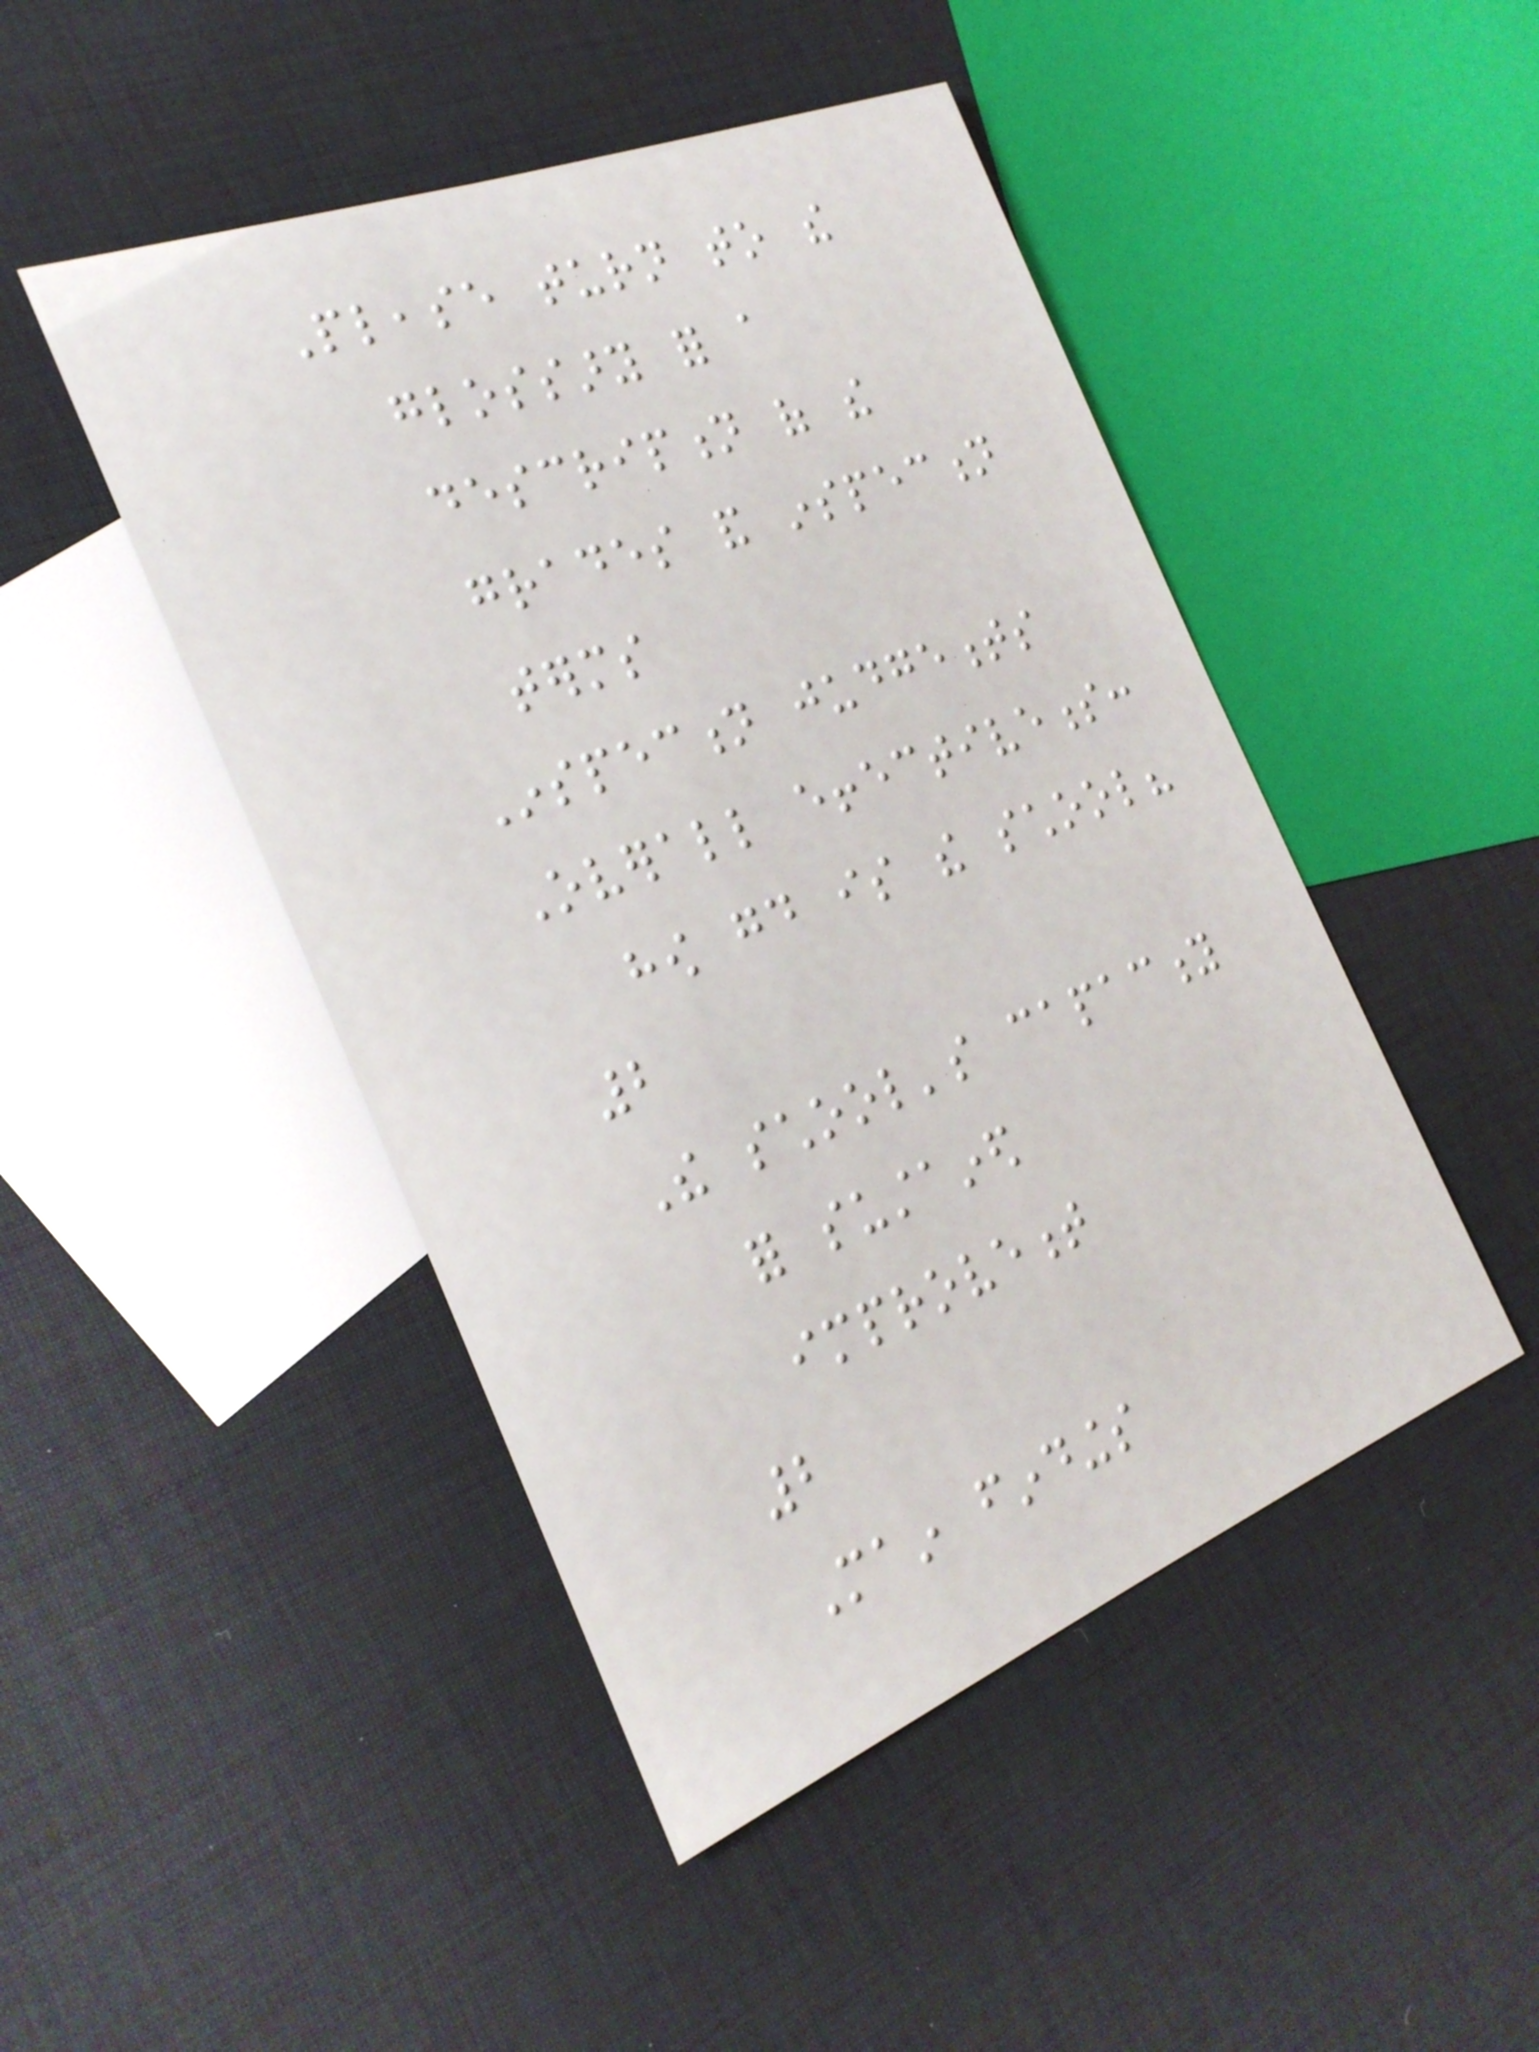Please turn to the
glossary for a
description of the
grades and inspection
terms
Inspection judgements
Overall effectiveness:
how good is the school?
2
The school's capacity
for sustained
improvement
2
Main findings
